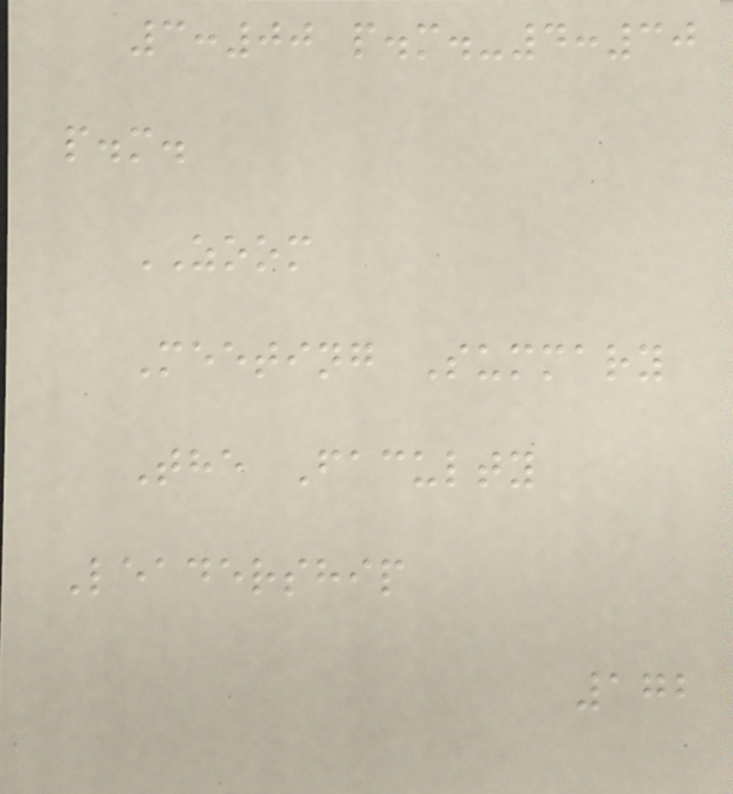3:00 p.m.-4:30
p.m.
ZOOM
Meeting Summary
The Faculty
Leadership
172
